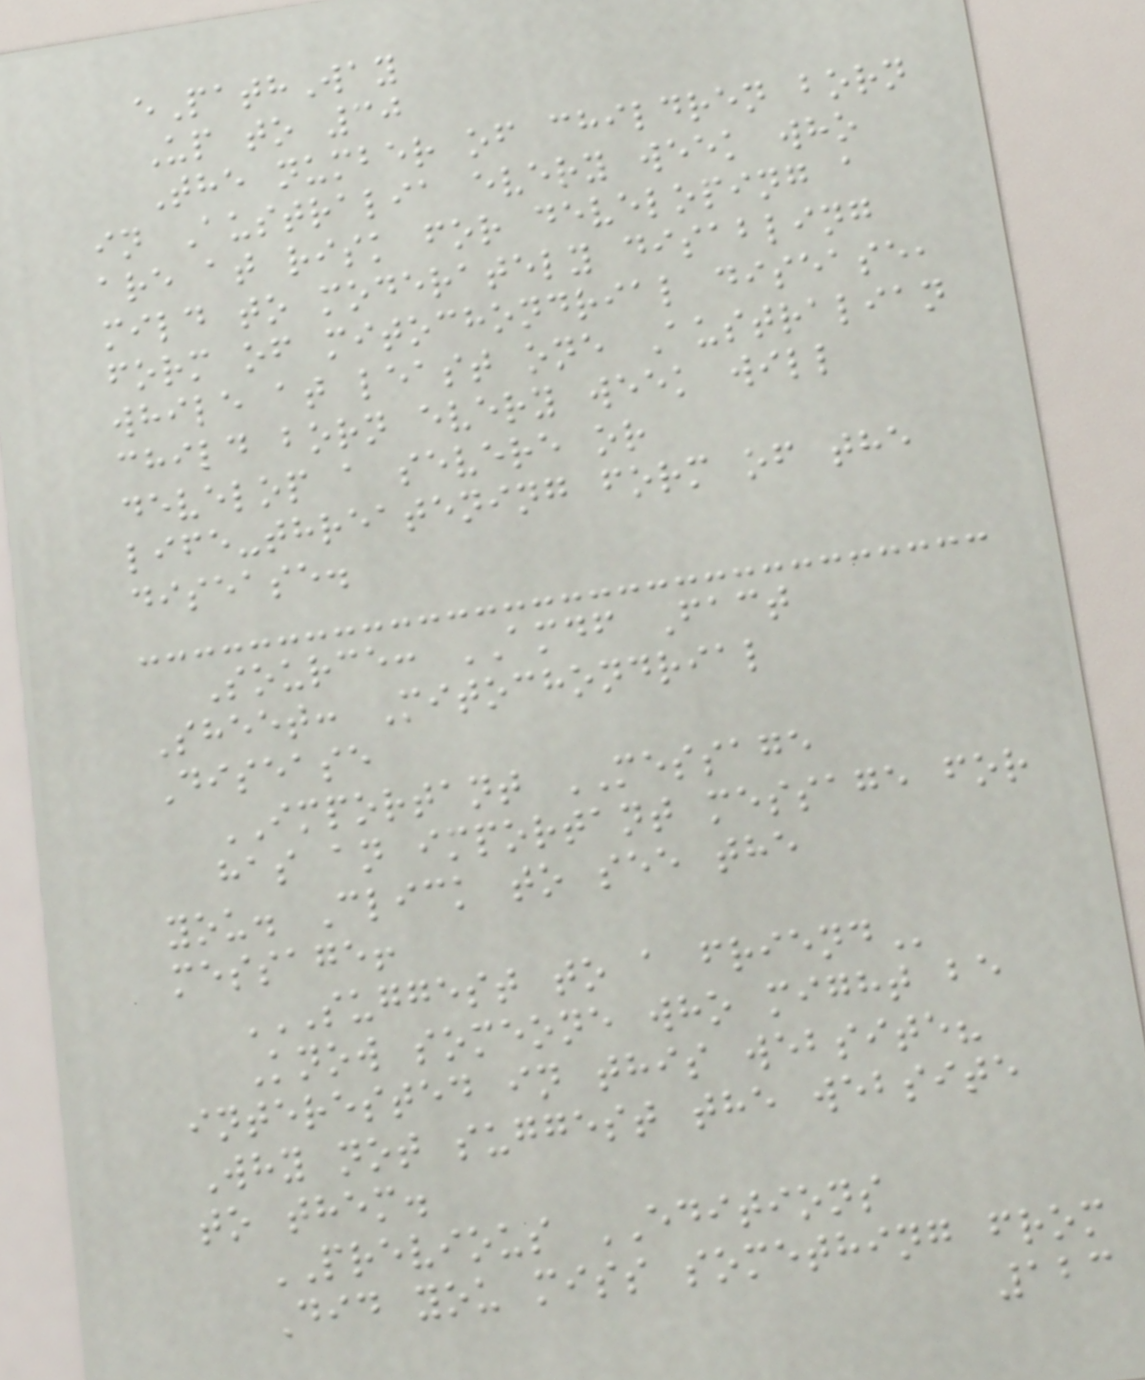ePathWay
Up to 30
The number of children born
in Australia every week who
are at risk for developing a
mild to moderately disabling
form of mitochondrial disease,
while at least one Australian
child born every week will
develop a severe or
life-threatening form of the
disease.
Source: AMDF Fact
Sheet: Mitochondrial
Disease
IMPORTANT MESSAGE
has an important message for
you. Click to see the
message!
SUGGEST TO A FRIEND
Know someone who might be
interested in this website?
Why not suggest the website
to them.
PREVIOUS EDITIONS
Did you miss something from
123
